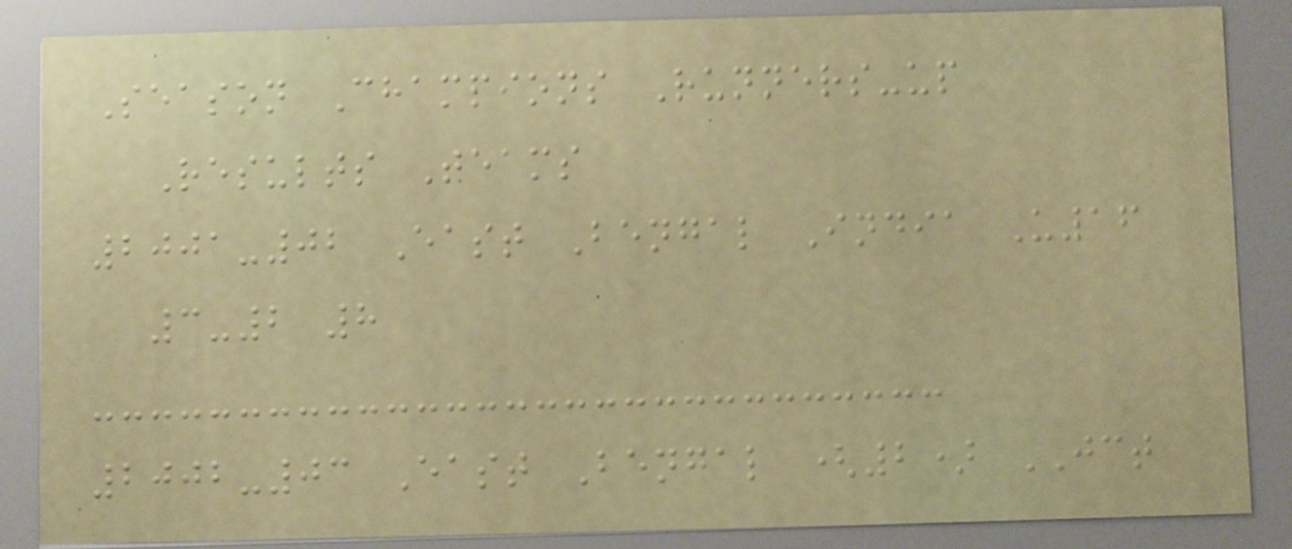Season Champions Runners-up
Results Teams
2001-02 East Bengal India U16
3-2 8
2002-03 East Bengal (2) JCT
